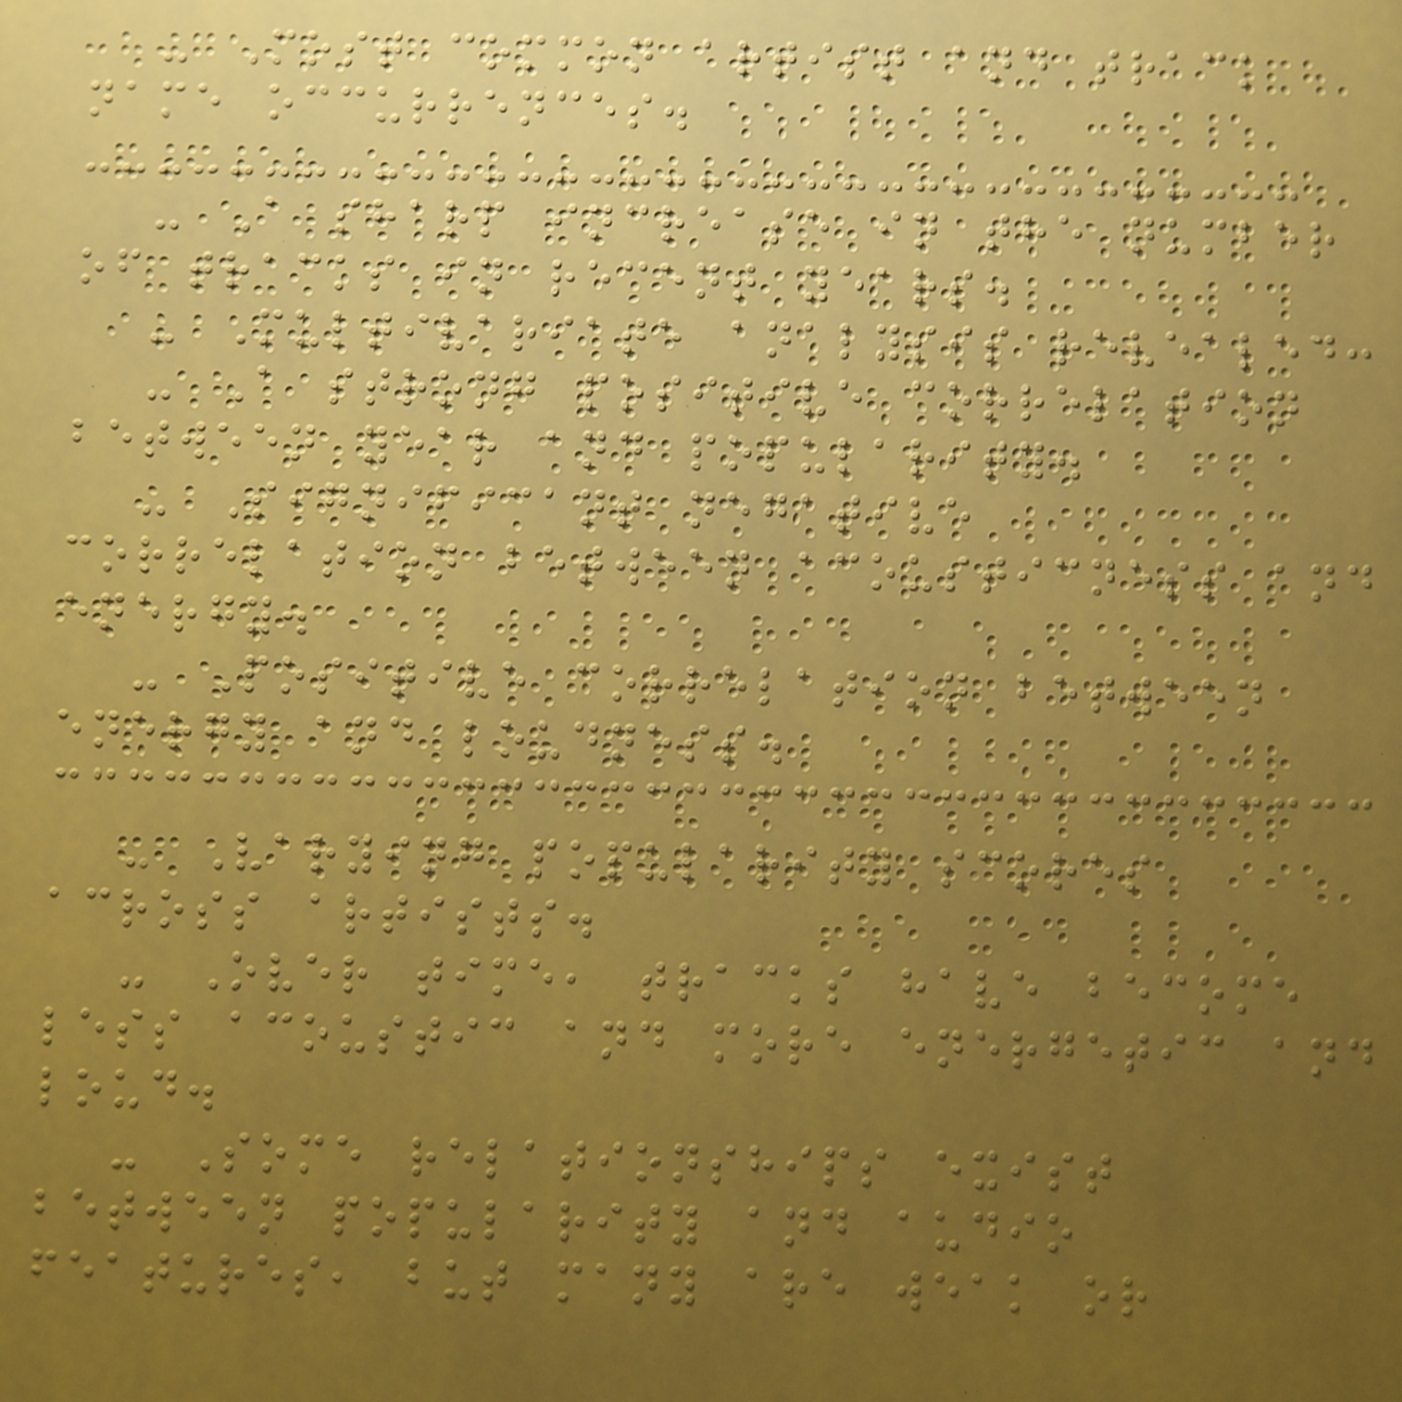- Most common artist and track
name occurrences.
- A sharp increase in the number
of tracks in recent years.
- Multivariate analysis revealed:
- A strong positive correlation
between year and popularity.
- Significant negative
correlation between acousticness and
energy.
- Positive correlation between
energy and loudness.
- Varying popularity scores
across artists.
- Over time, tracks have become
less acoustic and more energetic and
loud.
- Some relationships exist
between popularity and audio
features, but many are weak or
